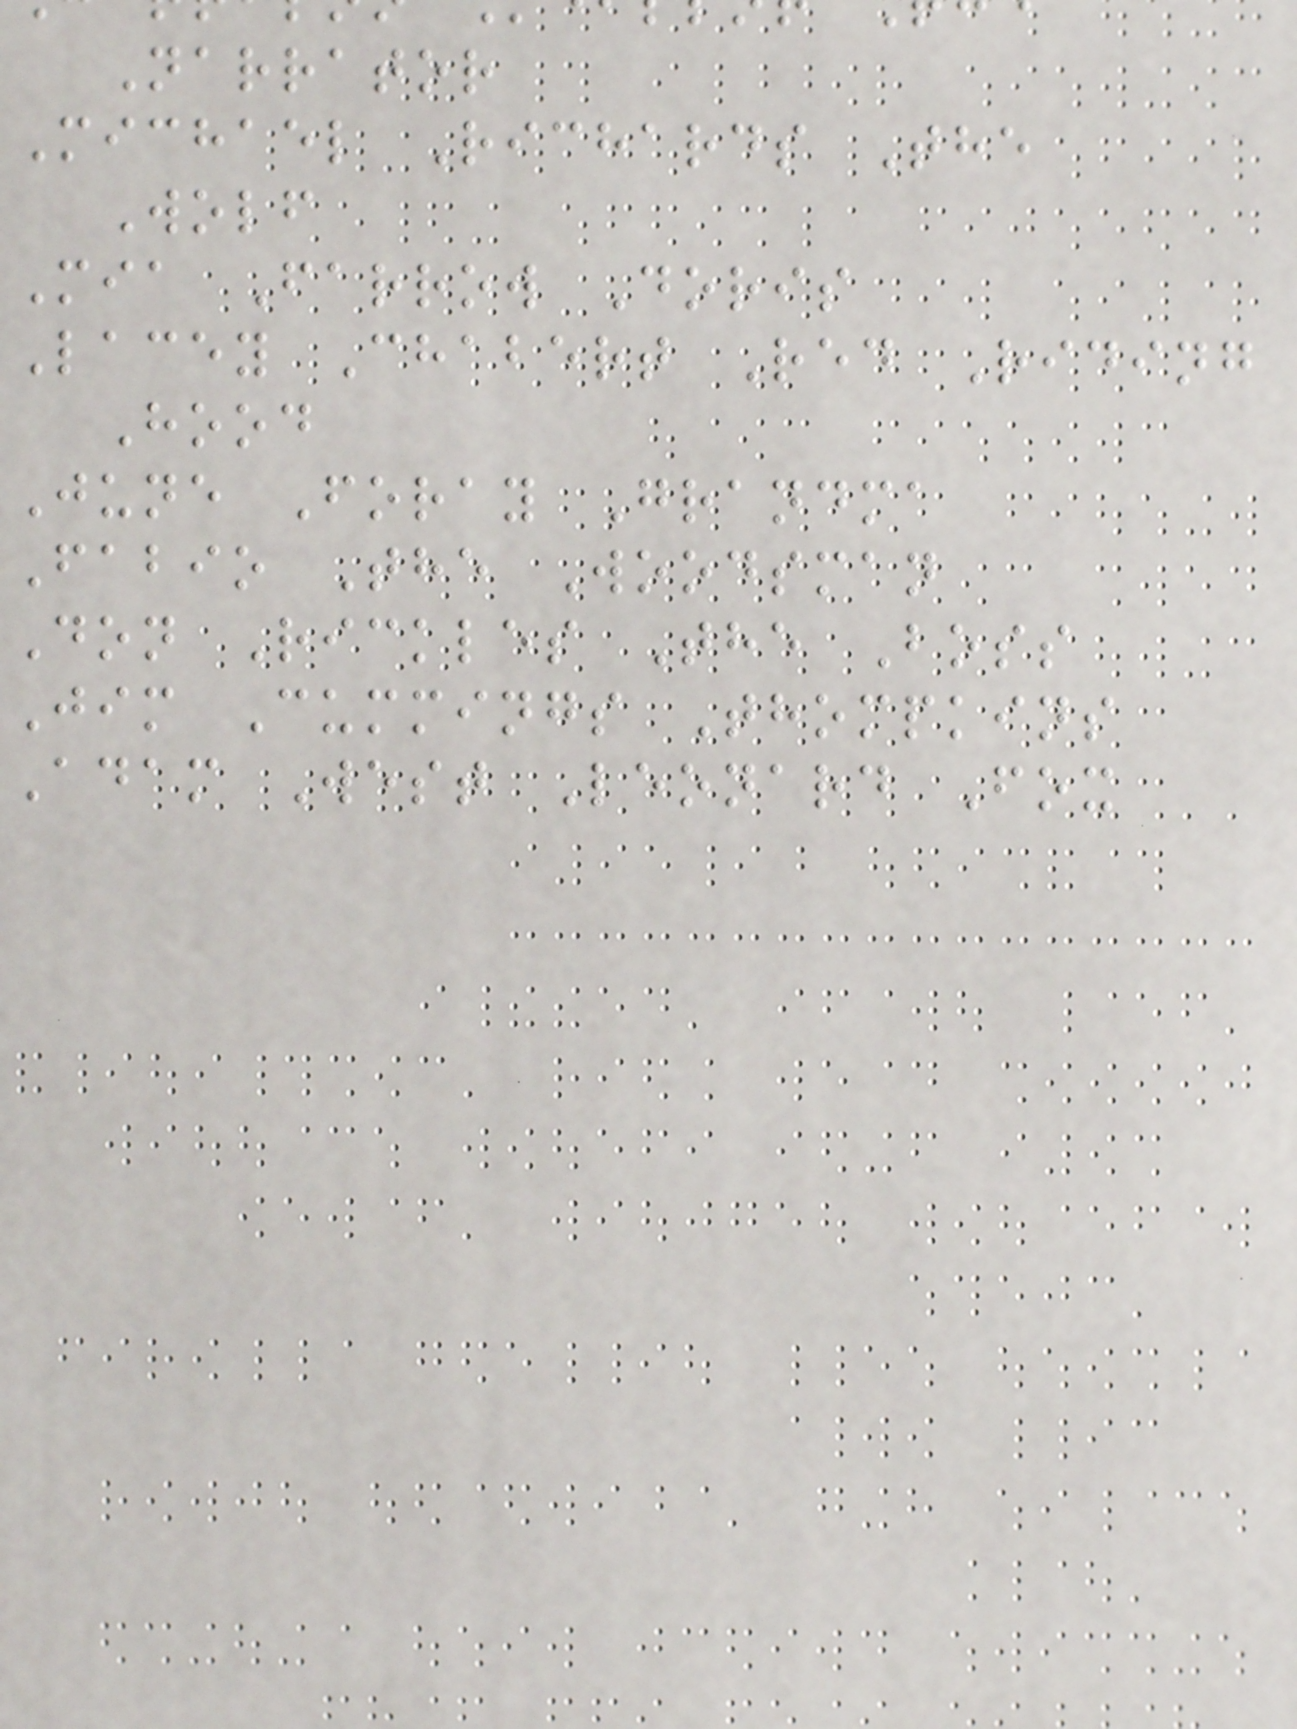Narrator
Michael Richards The
Wolf
Mia Farrow Doris
Lacey Chabert Red Riding
Hood
June Foray Grandma
Fabio The Woodsman
Don Rickles The Boss
Jim Cummings Thompkins
Adam West Leonard Fox
